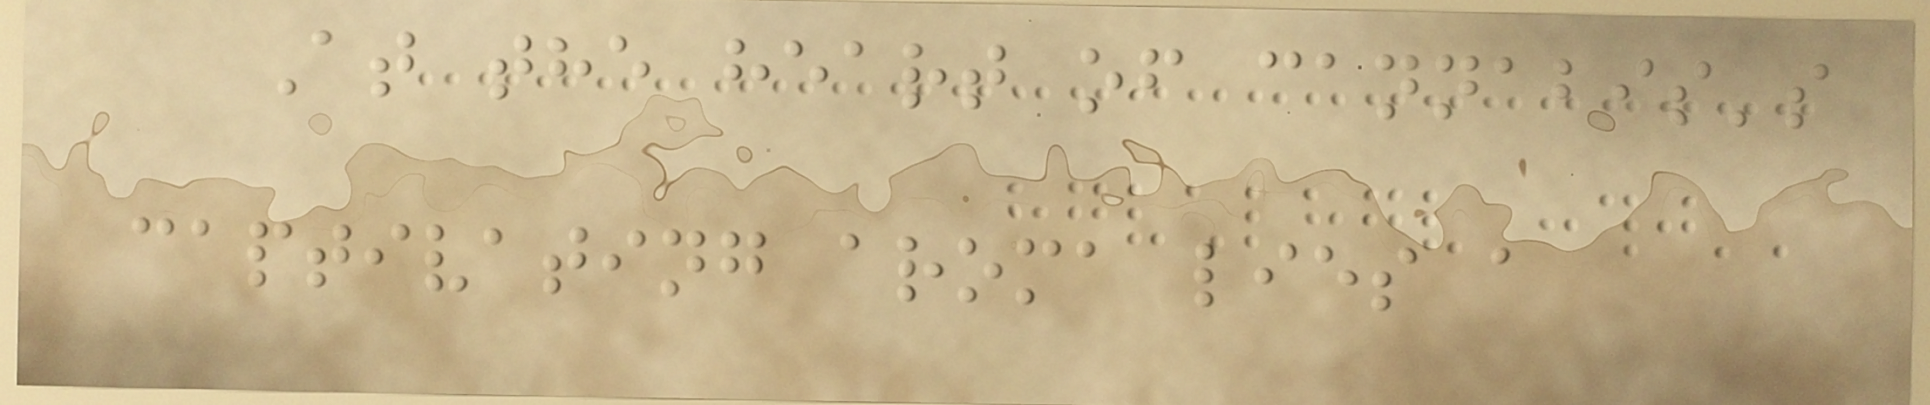At the heart of cannabis's
captivating aroma lies a
